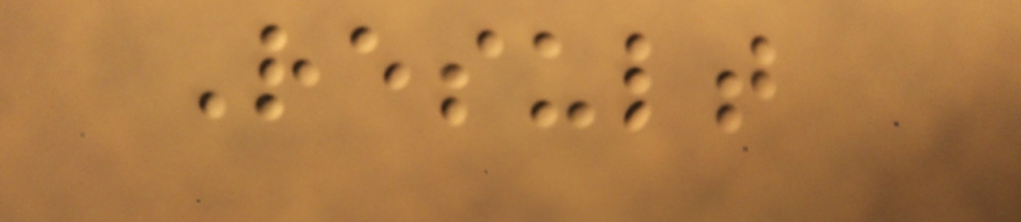Result
